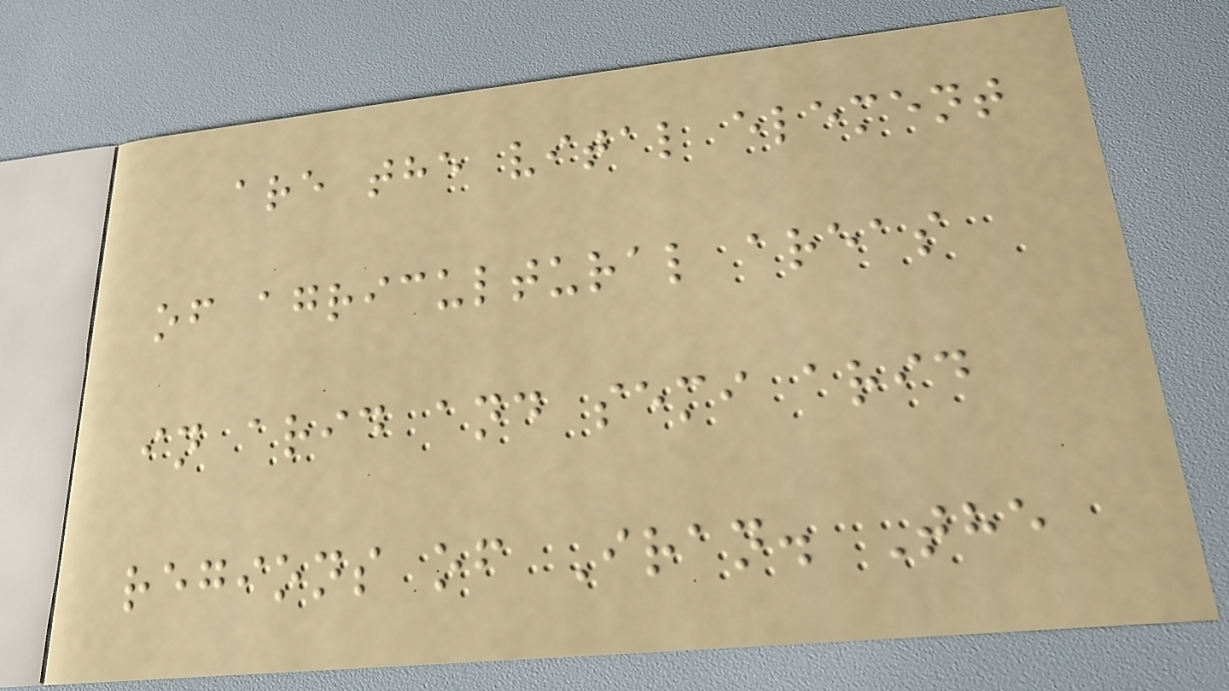are the vital element
of agricultural areas
in arid and semi arid
regions of Iran. The
